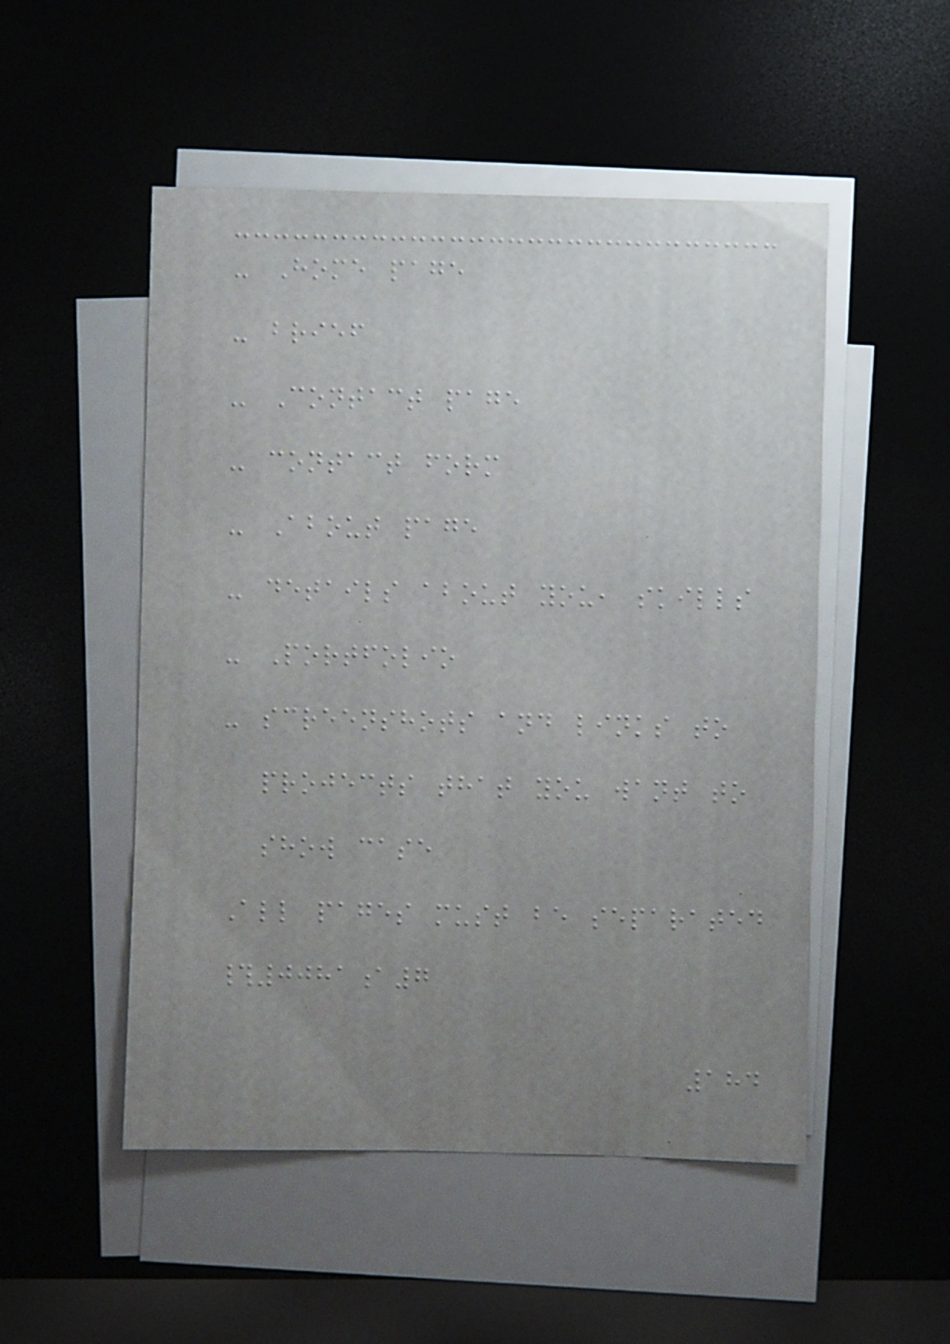- Home page
- brief
- Contact page
- contact form
- About page
- details about you, skills
- Portfolio
- screenshots and links to
projects that you want to
show case
All pages must be separated
#0081a7
184
